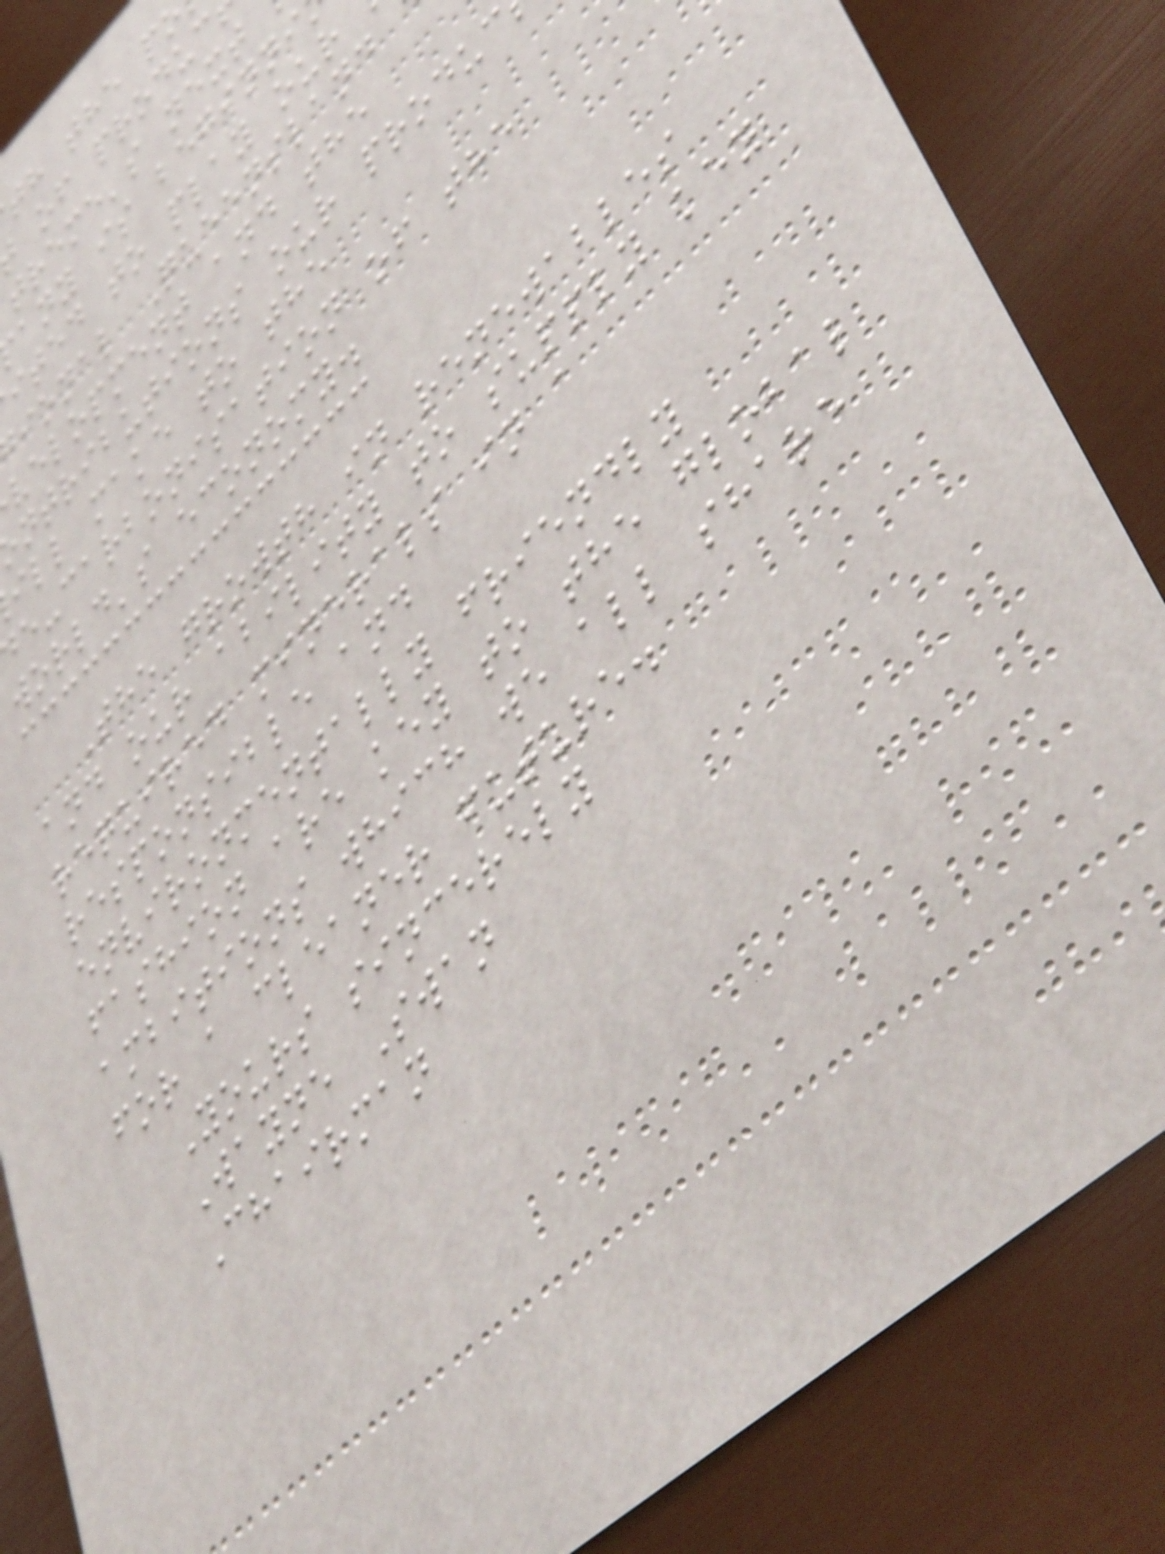th the po
of produc
treme's next
any is beginni
ited to play our
ional Queensland
velopment and the
ntributions our produc
ill make to the
e-carbonisation of the
world's economy.
The growth in renewables
and our ability to supply key
required minerals in a
responsible and
environmentally friendly
fashion are key to the global
ambitions which we all share
for a cleaner future.
Yours sincerely
Wayne Swan
Chairman
